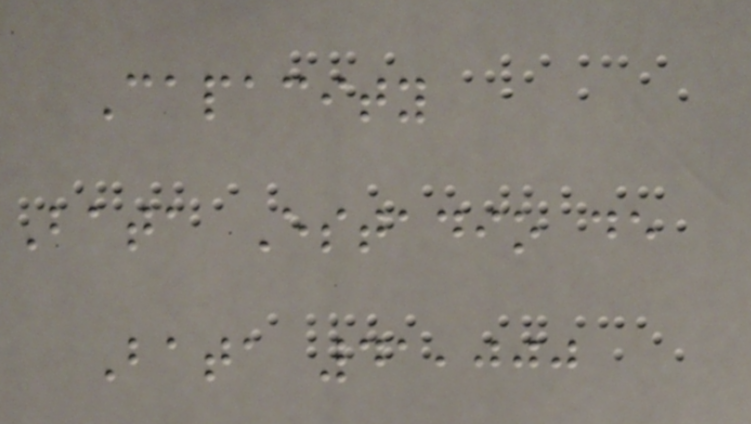Capacity
Bata Estadio de
Bata 41,000
